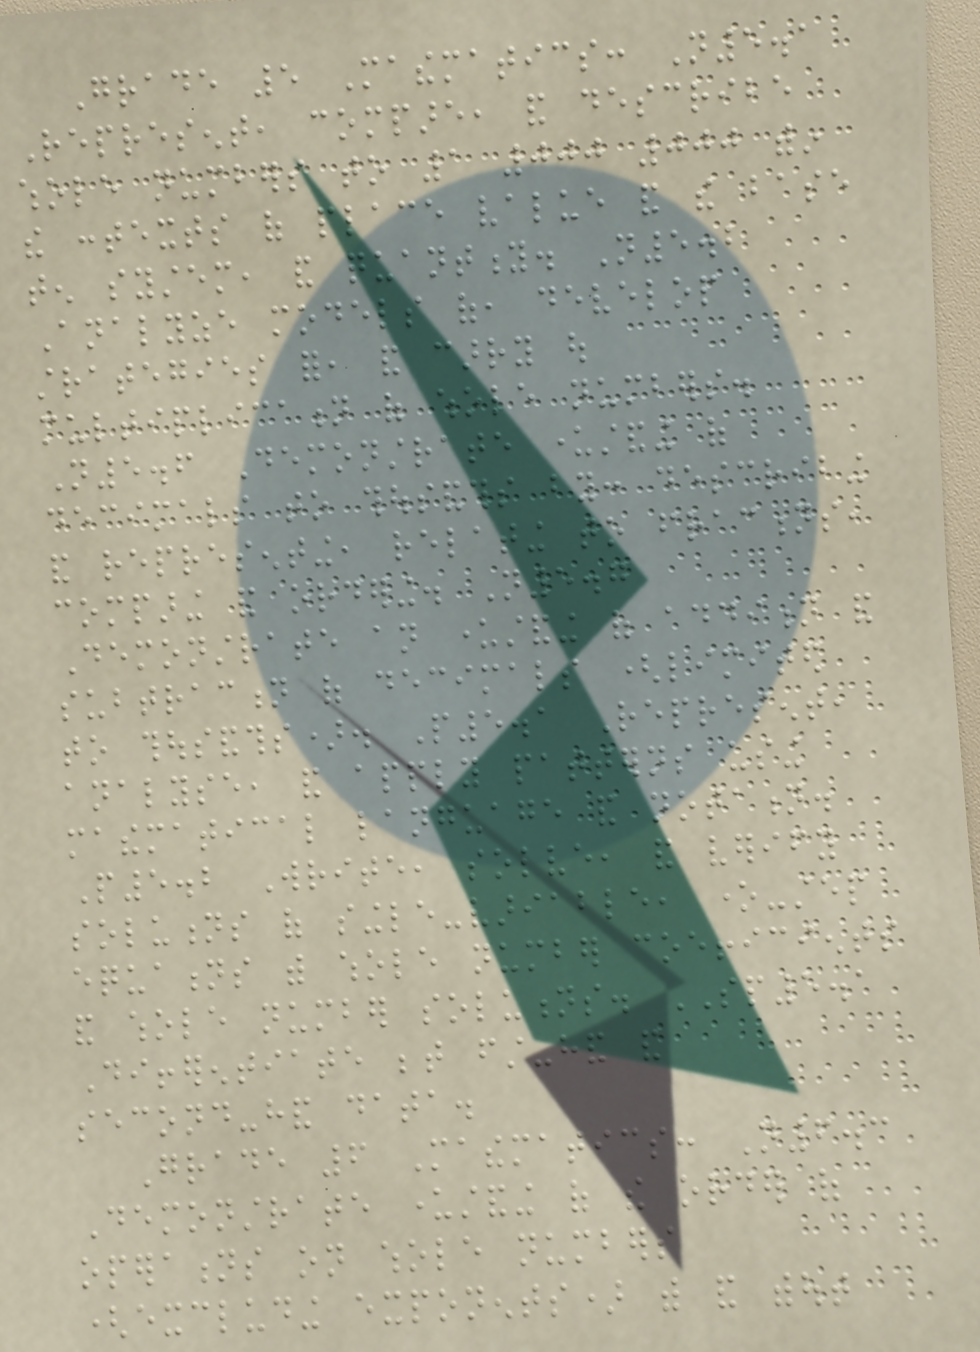Grade 5 Mathematics: N5.1
Represent, compare, and describe
whole numbers to 1 000 000 within
the contexts of place value and the base
ten system, and quantity. N5.2
Analyze models of, develop
strategies for, and carry out
multiplication of whole numbers.
N5.6 Demonstrate understanding of
decimals to thousandths by: describing
and representing, relating to fractions,
comparing and ordering. N5.7
Demonstrate an understanding of addition and
subtraction of decimals (limited
to thousandths). P5.1 Represent,
analyse, and apply patterns using
mathematical language and notation.
P5.2 Write, solve, and verify
solutions of single-variable, one-step
equations with whole number coefficients
and whole number solutions. SP5.1
Differentiate between first-hand and
second-hand data.
Grade 6 Mathematics: N6.3
Demonstrate understanding of the order of
operations on whole numbers
(excluding exponents) with and without
